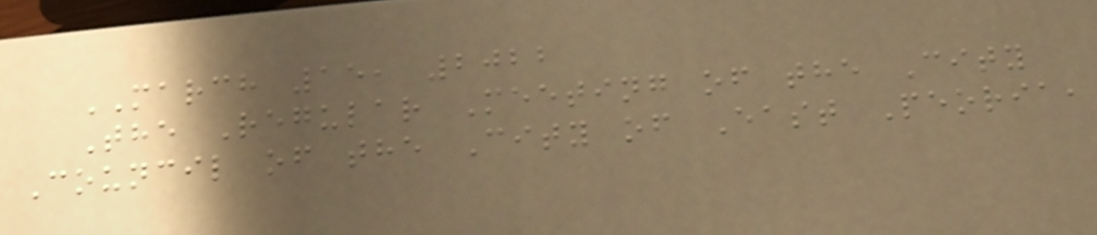MARCH 15, 2022
The Regular Meeting of the City
Council of the City of East Peoria,
